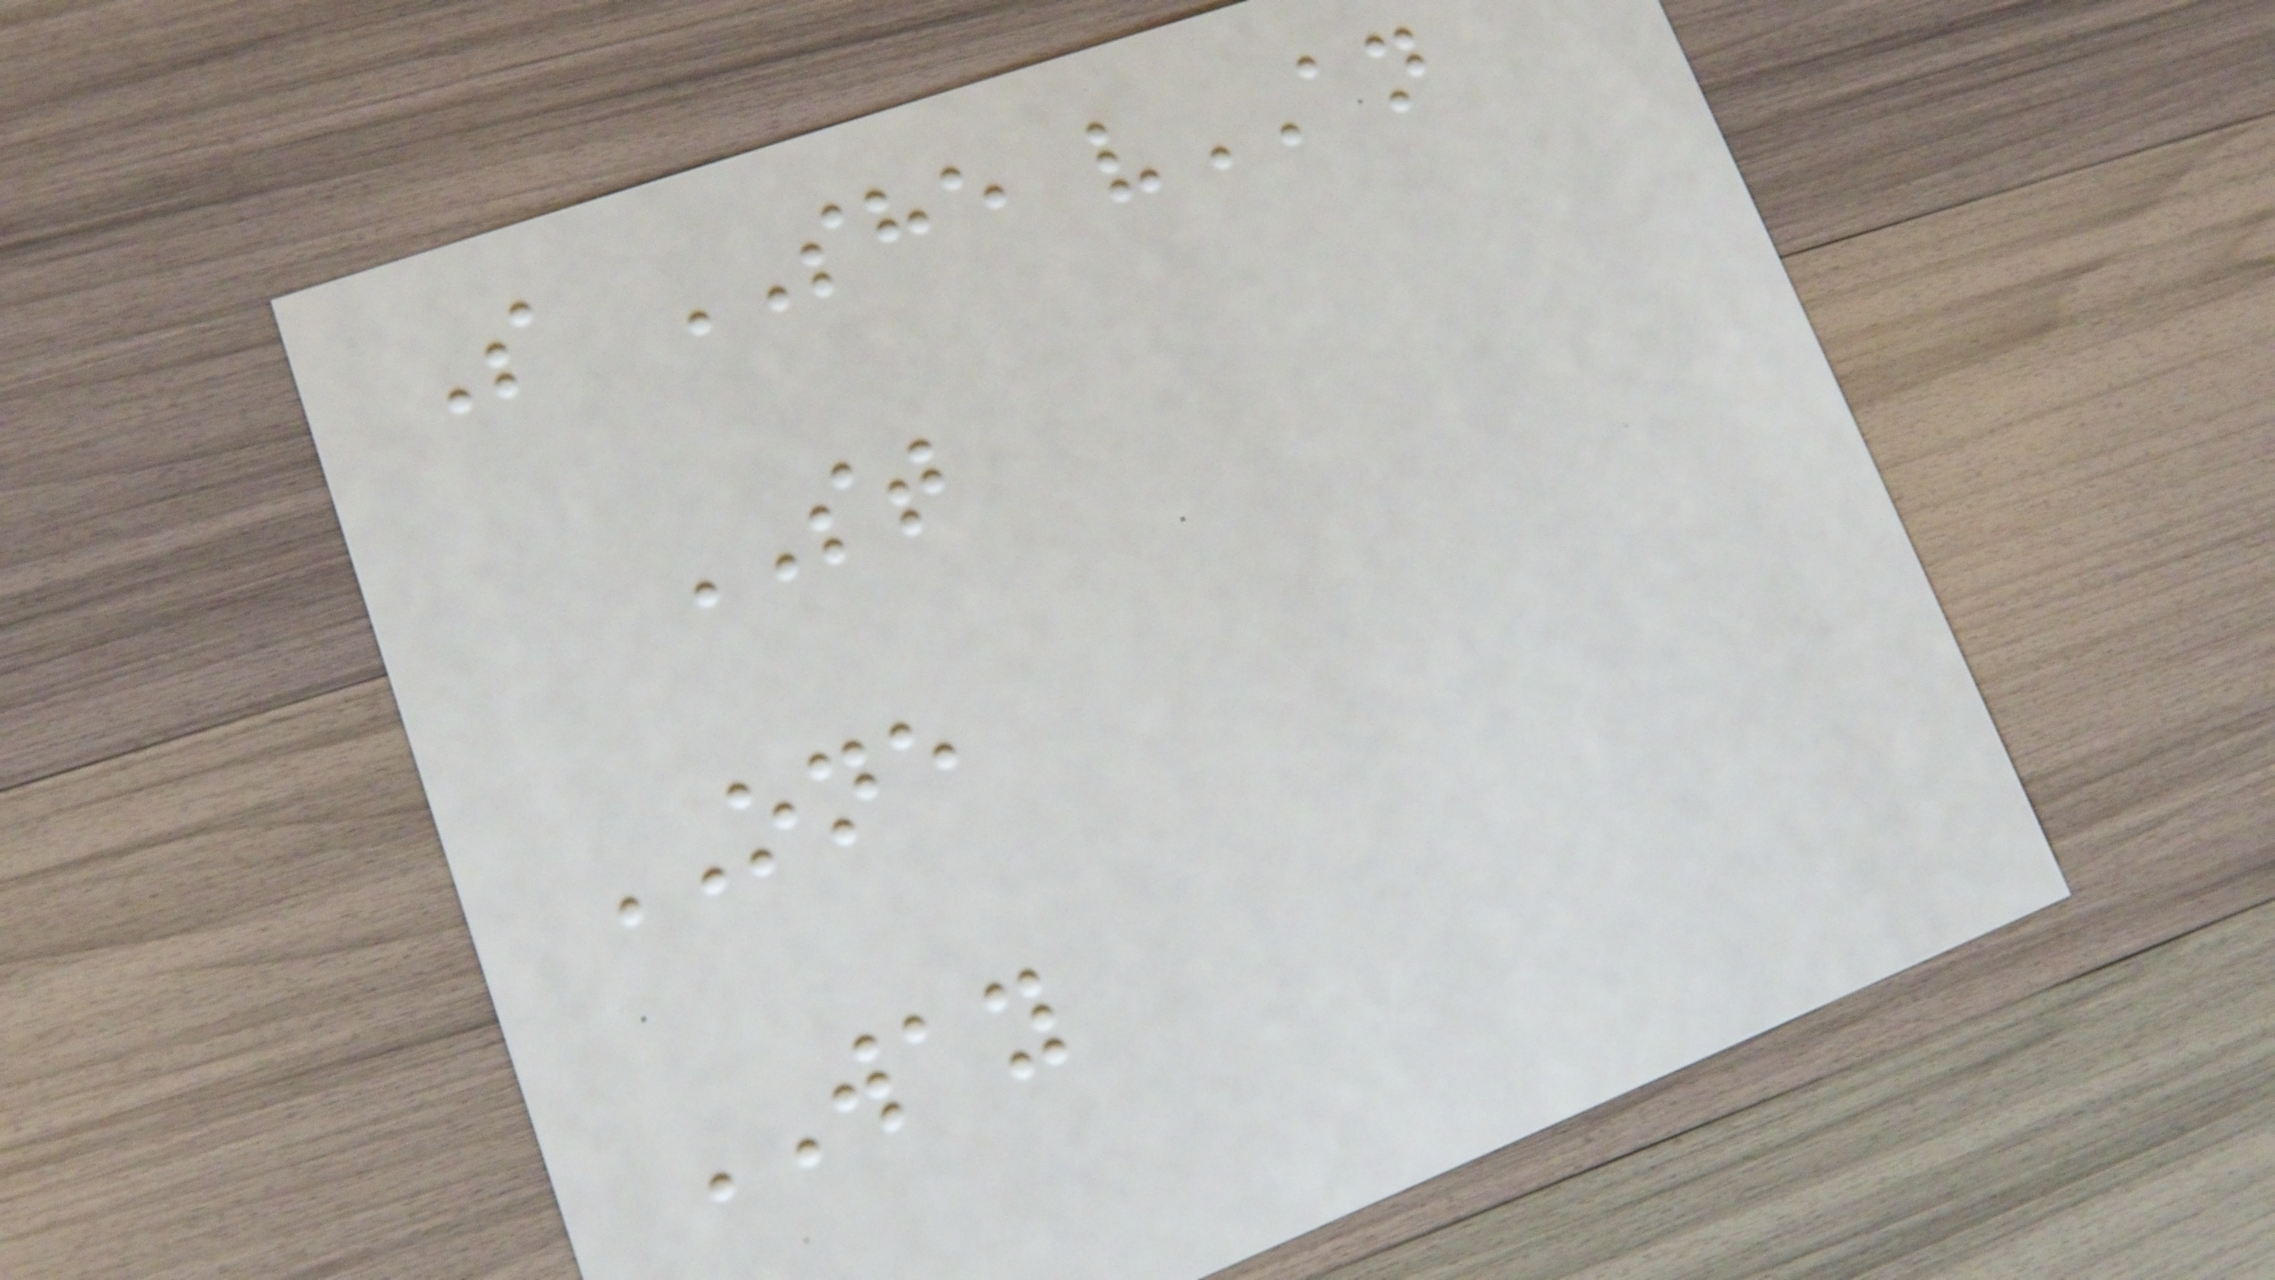S SHE vAN
ST
ONE
WAY
